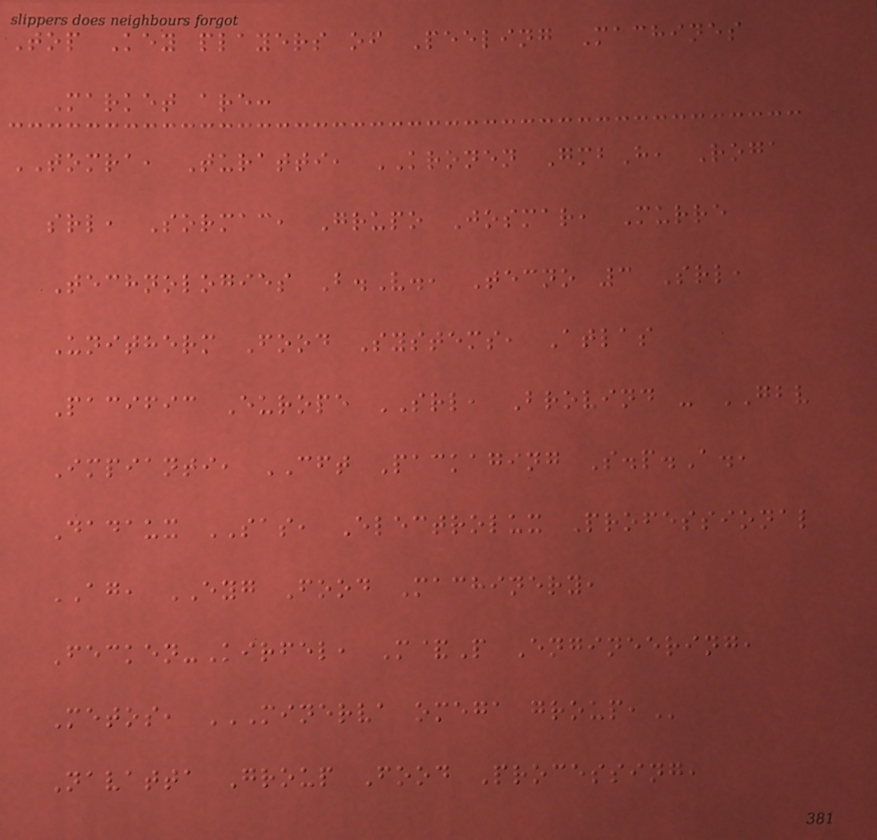Top Key players of Peeling Machines
Market are:
TOMRA, Turatti, KRONEN GmbH, Roga
srl, Sormac, Grupo Josmar, Murre
Technologies B.V., Tecno 3 Srl,
Unitherm Food Systems, Atlas
Pacific Europe SRL, Brovind - GBV
Impianti, CFT Packaging S.p.A.,
Dadaux SAS, Electrolux Professional
AG, EYG Food Machinery,
Fecken-Kirfel, M&P Engineering,
Metos, MINERVA OMEGA GROUP,
Navatta Group Food Processing,
